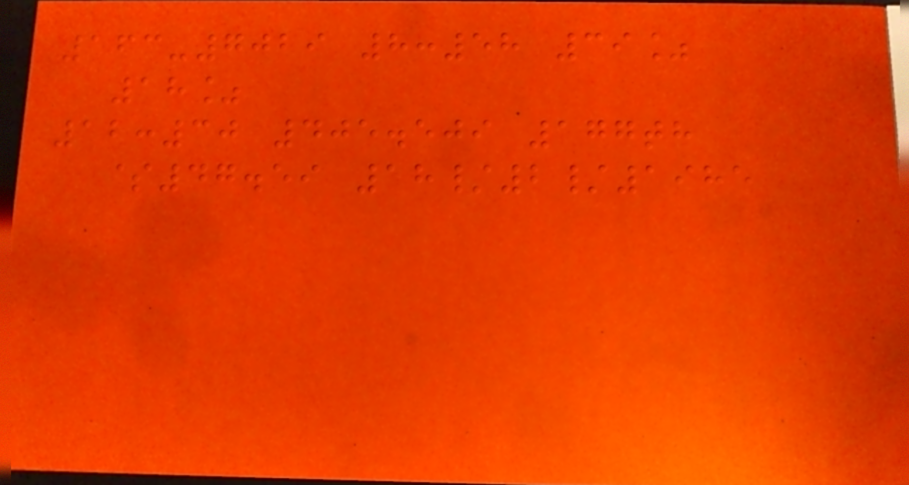163-7029 8:58 39%
18%
12:30 405.509 177th
$47.59 18/2/1985
